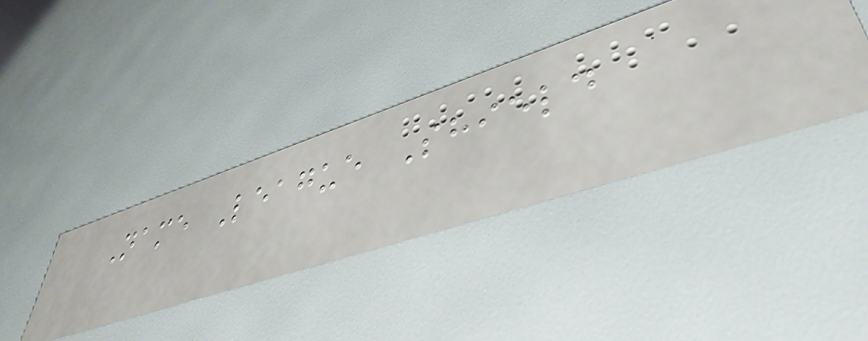Name League Shield
